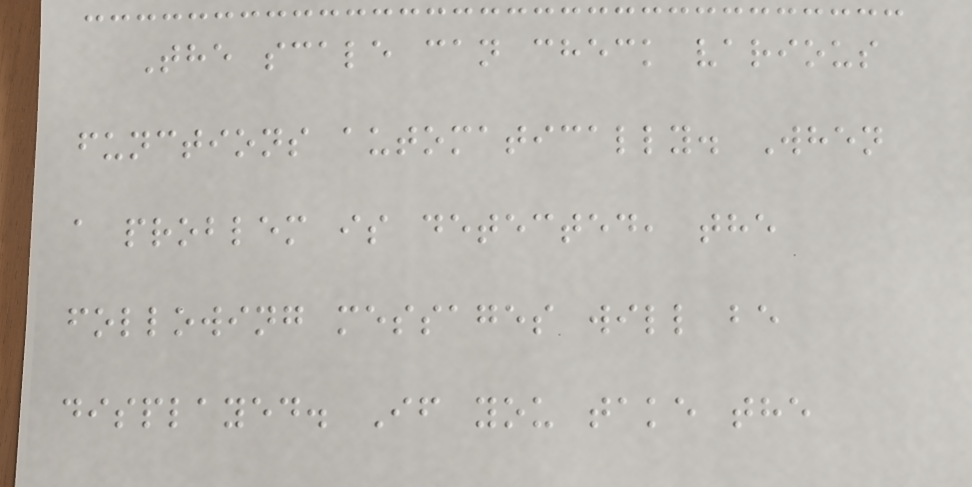The scale can check various
functions automatically. When
a problem is detected, the
following messages will be
displayed. If you take the
